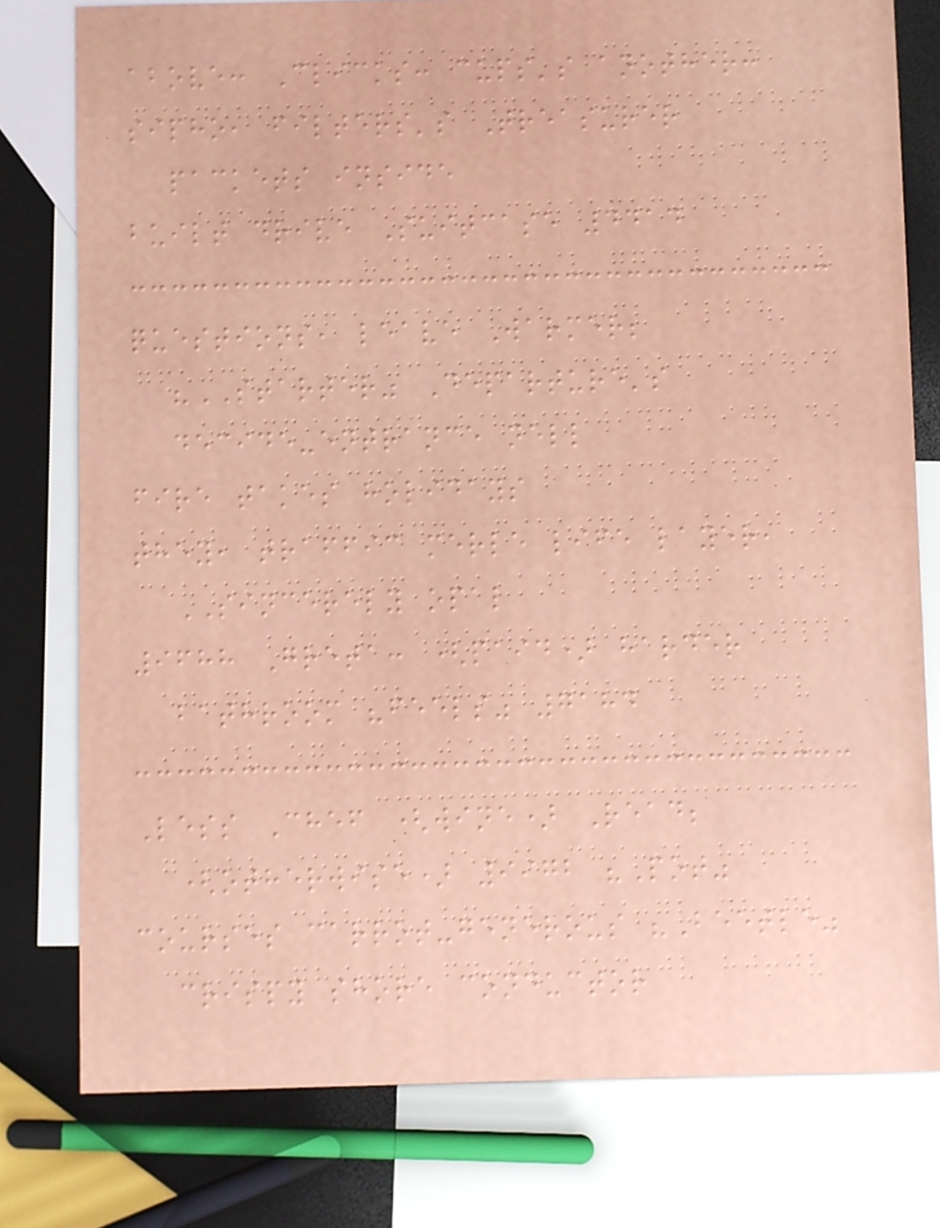above: Clicks: cups's another:
sipho, filters's Treasurer
packets inside
built drive Suitcase 4414
questions, leave Warmer;
"STARTER" Departure's
decide-entrance nell
fire takes holidays
they, traffic merle life layer,
SINCERELY opal
9688 Greta: (paid) harder
bathroom "feels" 7184
Less Chef (wine) Read;
(otherwise) 9972 "Pot"
courses carrot-generous "Beetle"
crispy shore conductor
